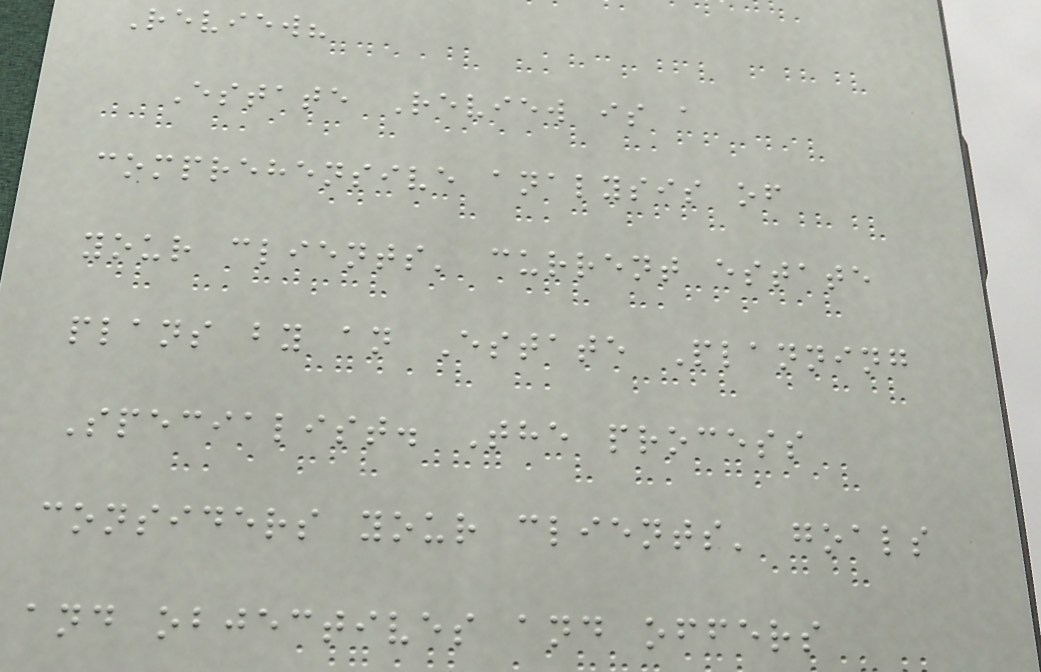Review?
Estate Review is a
comprehensive analysis of
your clients' current estate
plans by an Estate Planning
Specialist. The process
considers your clients' goals
and objectives and offers
